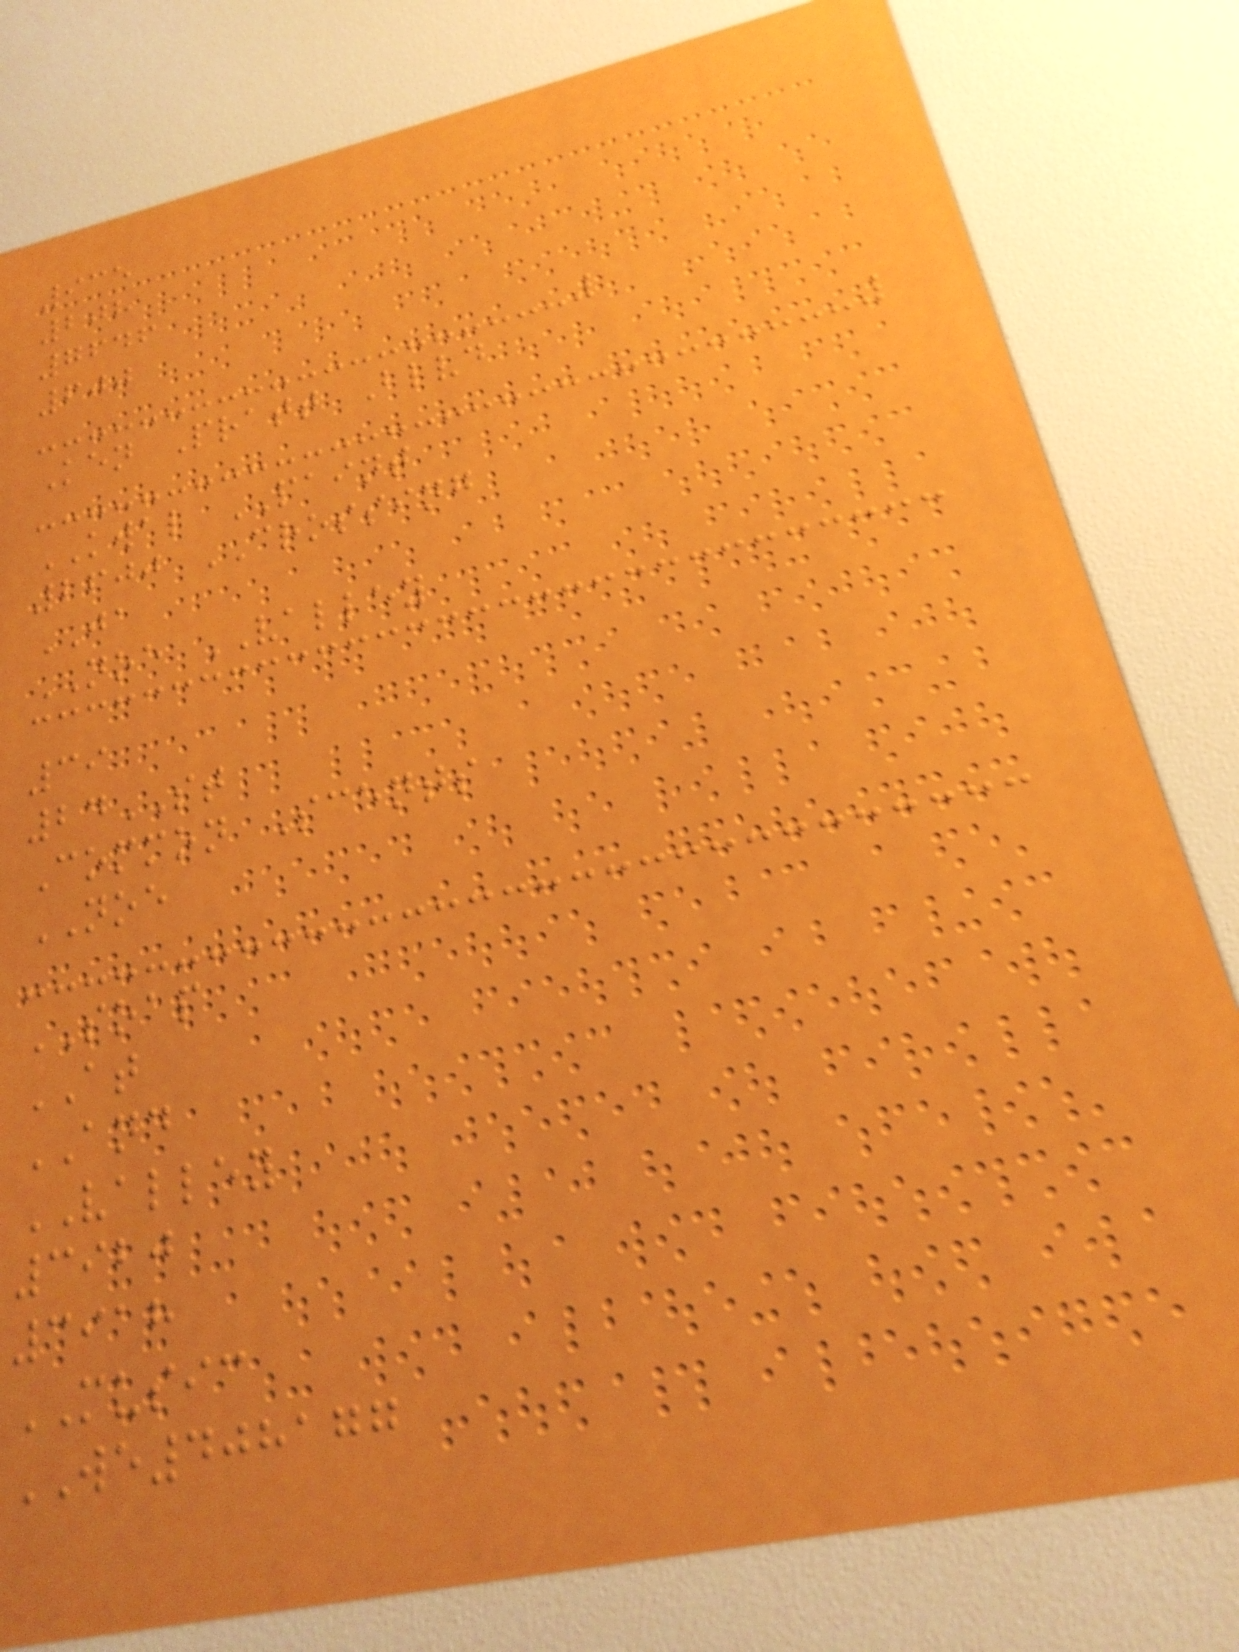935
208
7646
600
Ken Pratt Blvd
KWAL PAINT
2600 CROSSING
JA
NOE VALLEY
39
24ST
Common Scents
NOE
SOAP
AT
AND
VALLEY
3920
3918
MUSIC
WE408177
